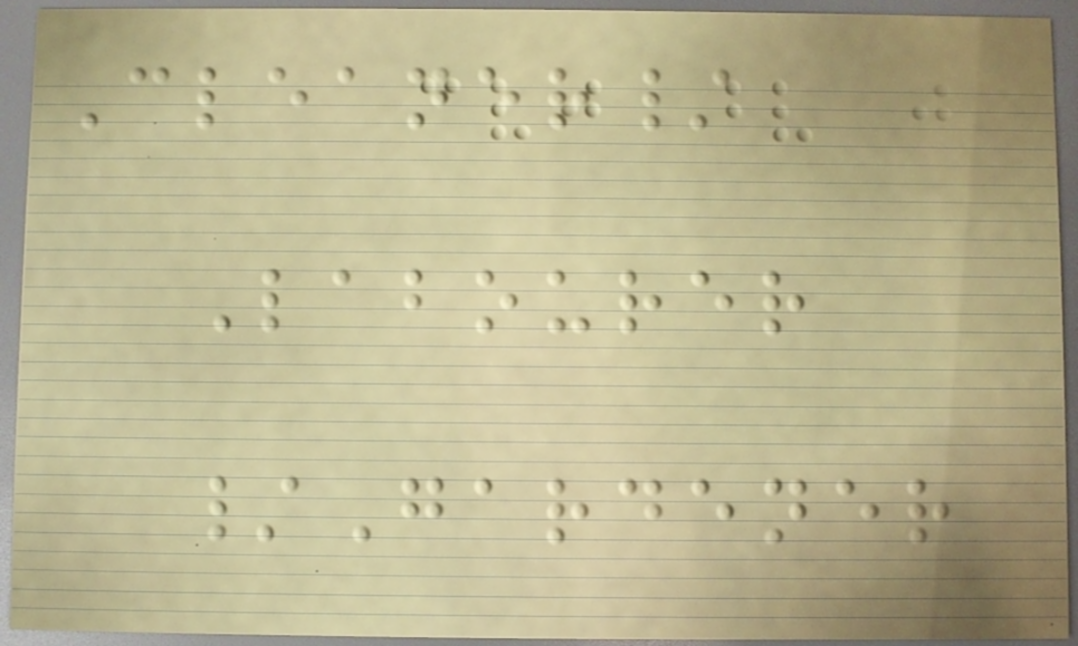Cleaner/
Labourer
/Gardener
